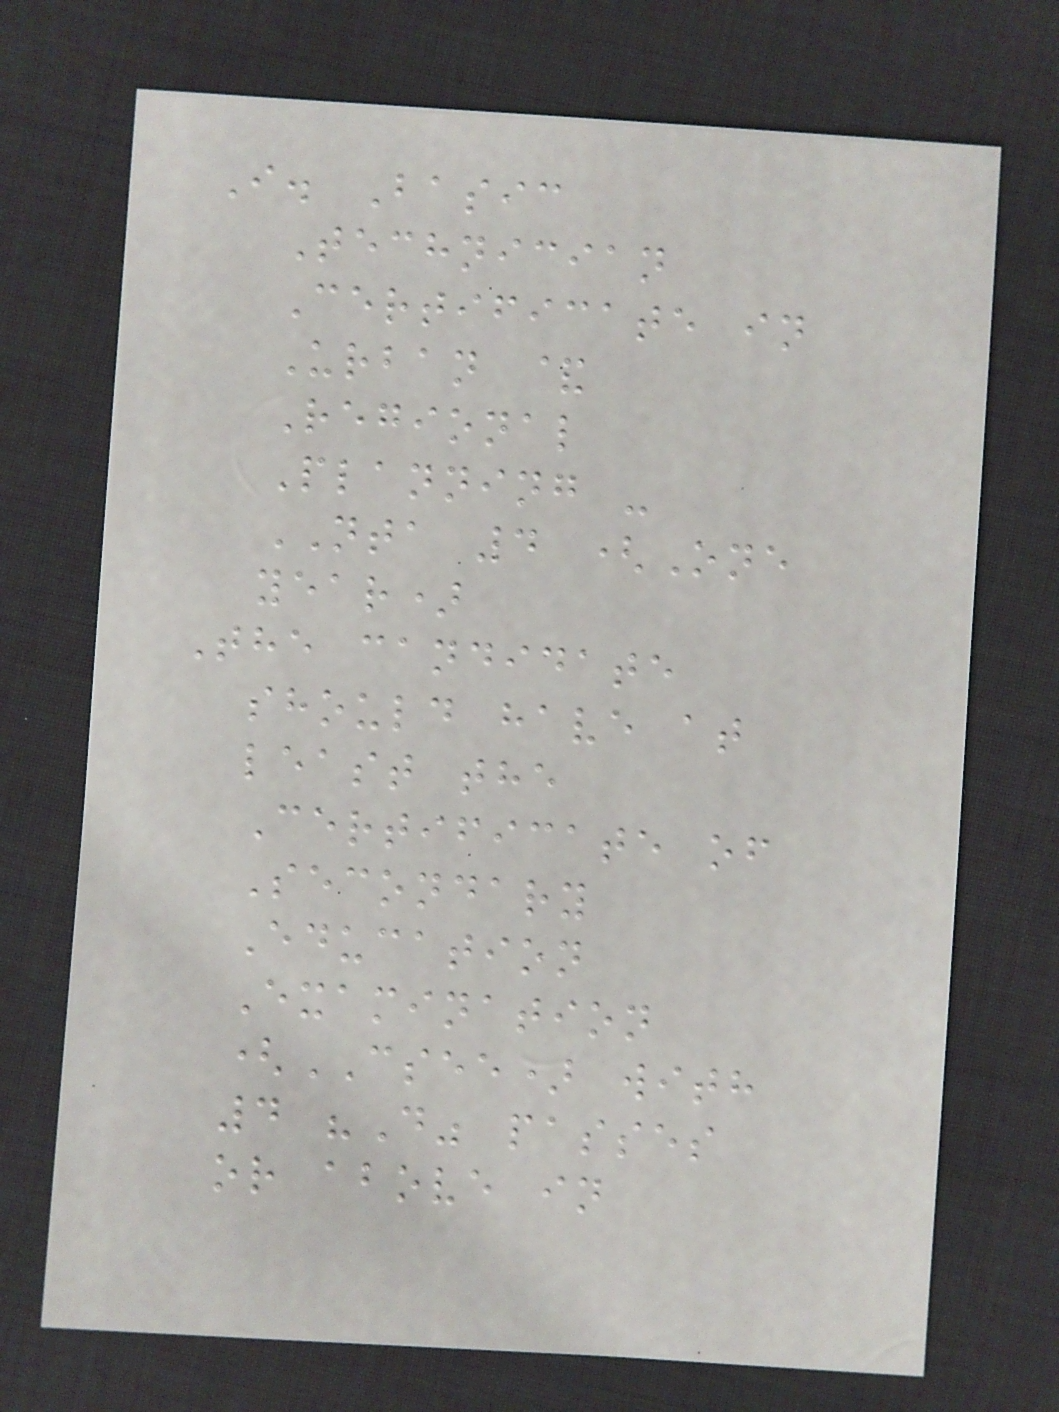I. Basic
Technician
Certificate in
Urban &
Regional
Planning -
NTA 4 (One
year)
The candidate
should have at
least the
Certificate of
Secondary
Education
Examination
(CSEE) with
4 "D" passes
or above in
